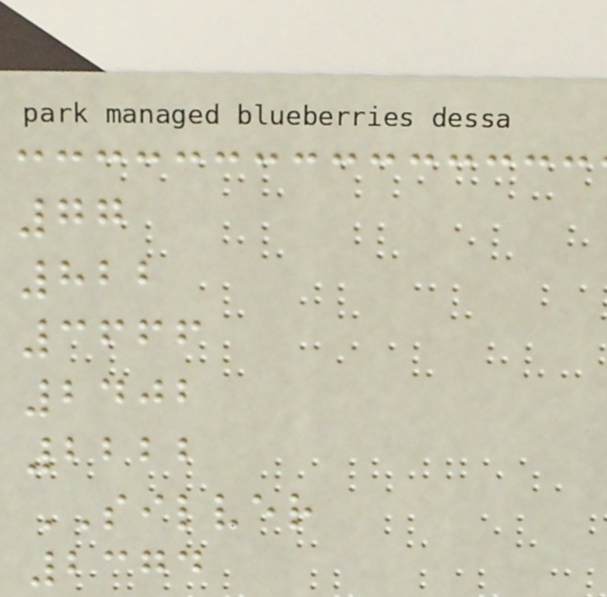77
822
3666
2402
2222
SILVER
2374
